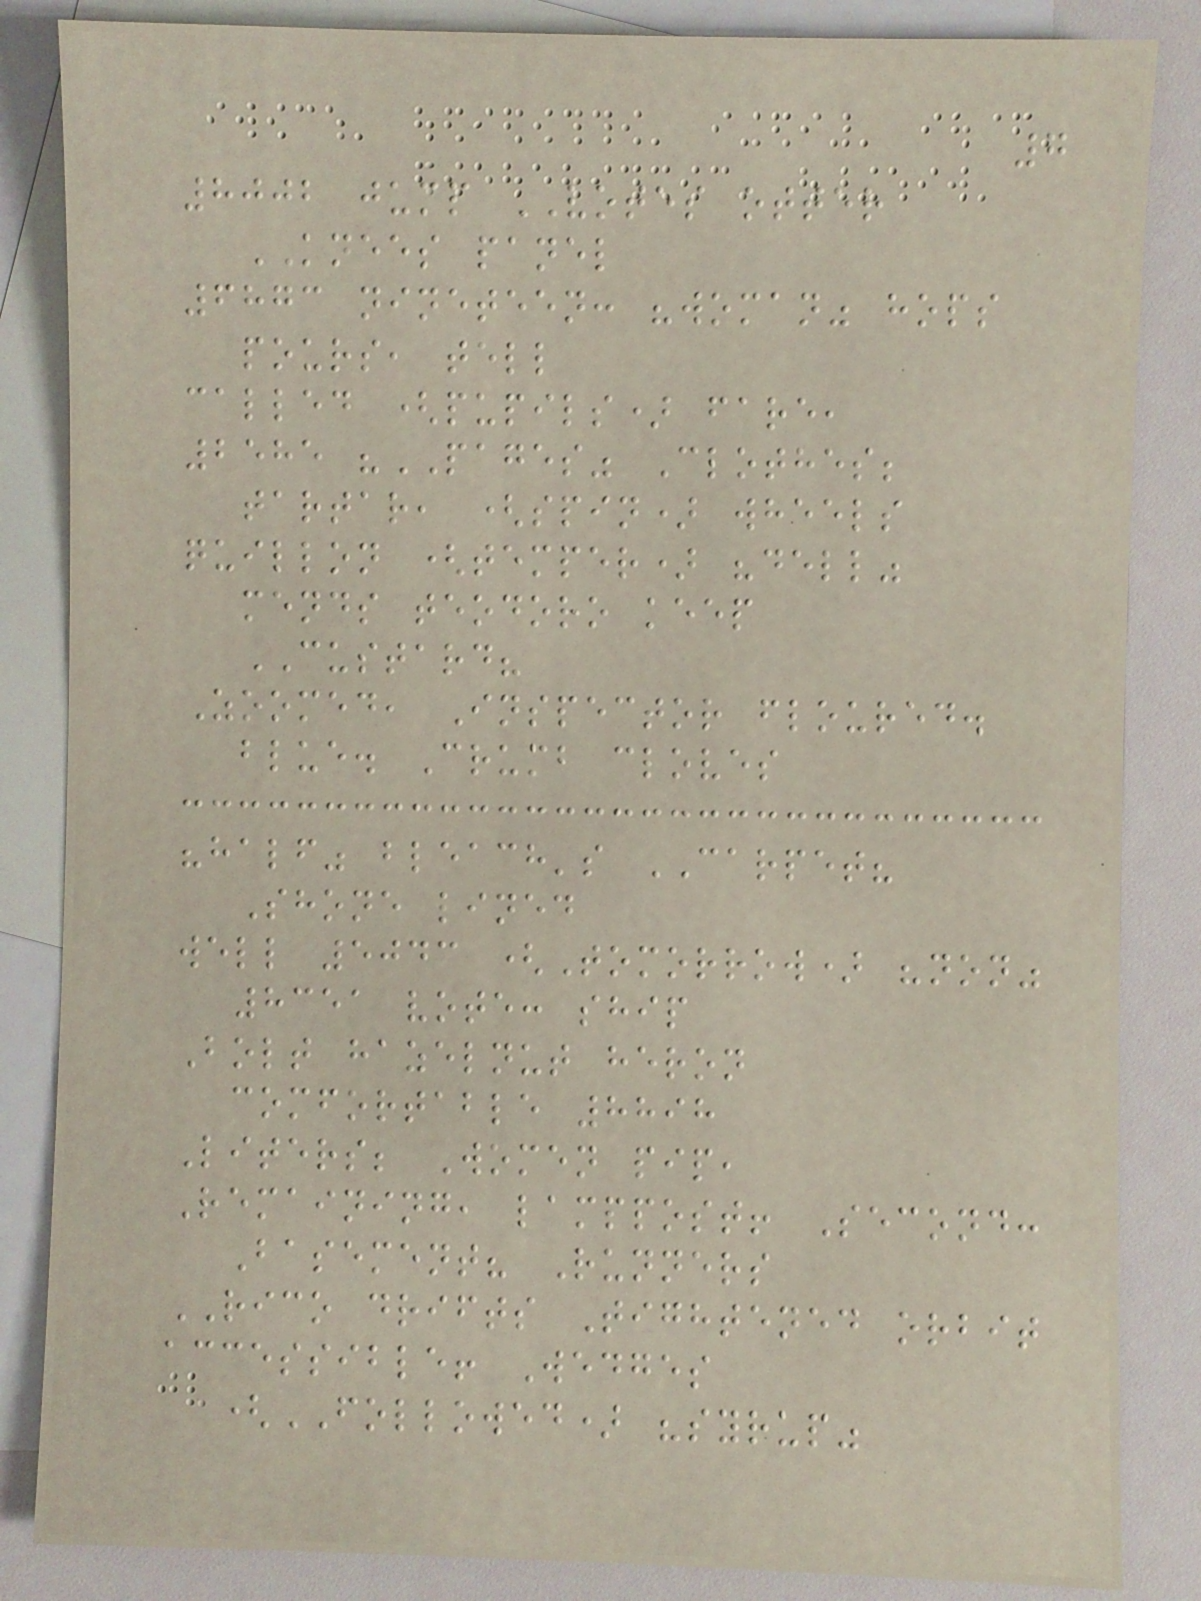7
8002 jump VOTES otter
KNEES panel
6873 nineteen: "woman" hops
pours, tell
called (pupils) fare,
2585 "PAGES" Clothes;
tartar, (spin) wheels
quillon (temper) "dell"
mends teodoro keep
CUSTARD?
Zoomed, Inspector floured.
blue. Crumb cloves
"half" bleach's CARPET?
Shone lined
well 5043 (Tomorrow) "non"
8351 vote: ship
Bolt hazelnut heron
comfortable 8898
Liters; Women pip,
Remaining, lamppost! Second:
Basement? Runners
RICO drifts Tightened orbit
accessible! Wedges
(FOLLOWED) "syrup"
